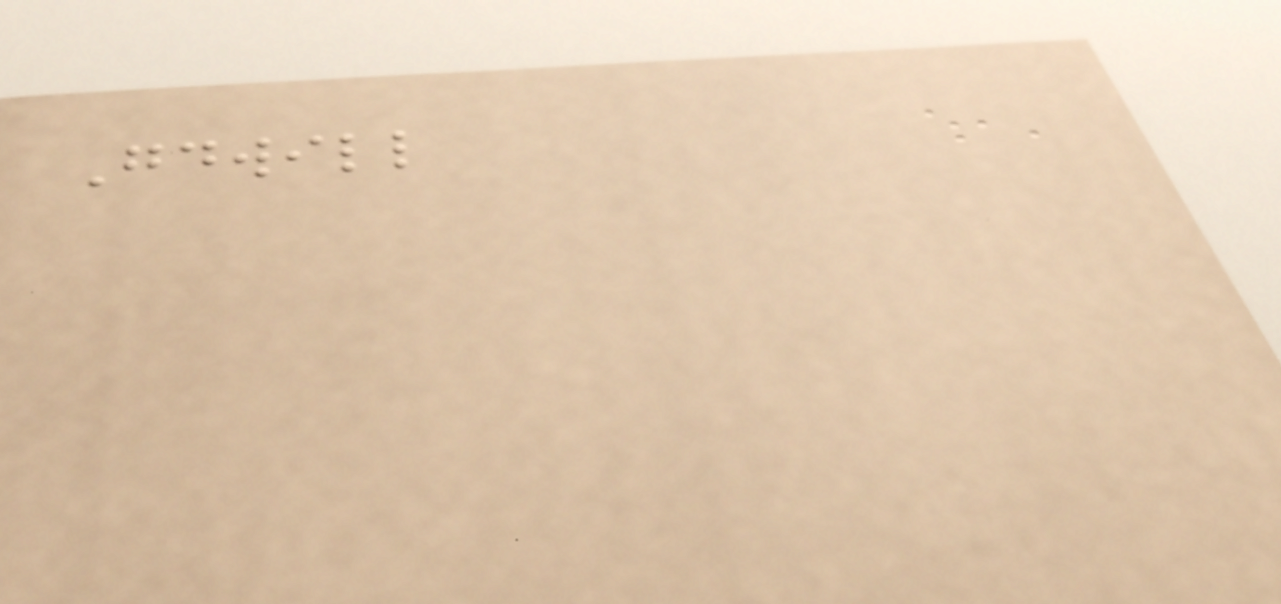Goodwill
